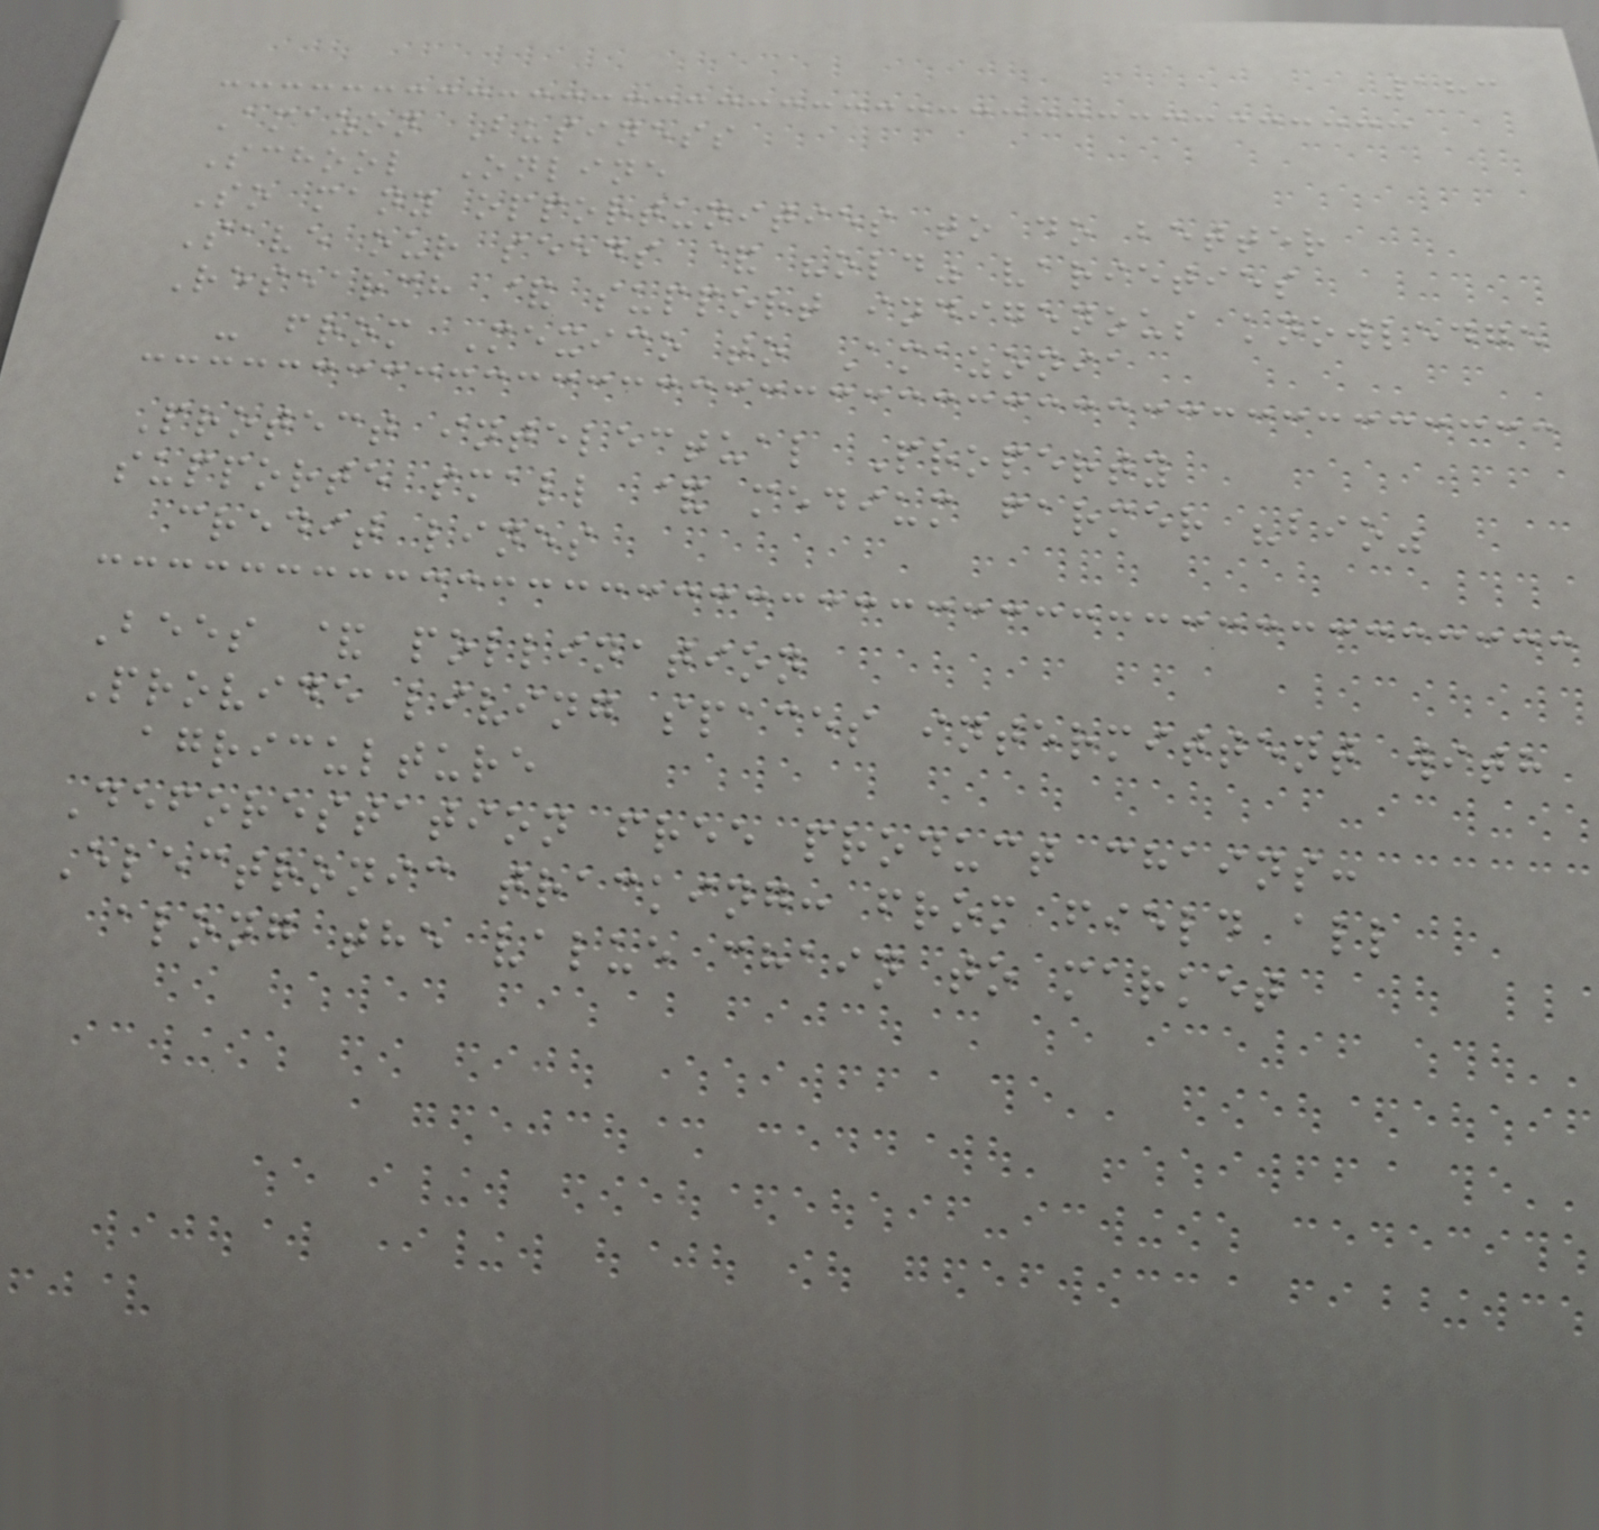183
Amazon Business
School Online
So many opportunities to do better
Save our seeds & "old" varieties
Research & support indigenous knowledge
- from Mexico to Amazonia
Protect intelectual Property
supporte small & medium farmer "bio"
credit lines
Bees & pollination
Provide living spaces intermittent with
agriculture
Deforestation free product chains:
Electronic tracking: from field all
along the value chain to market
